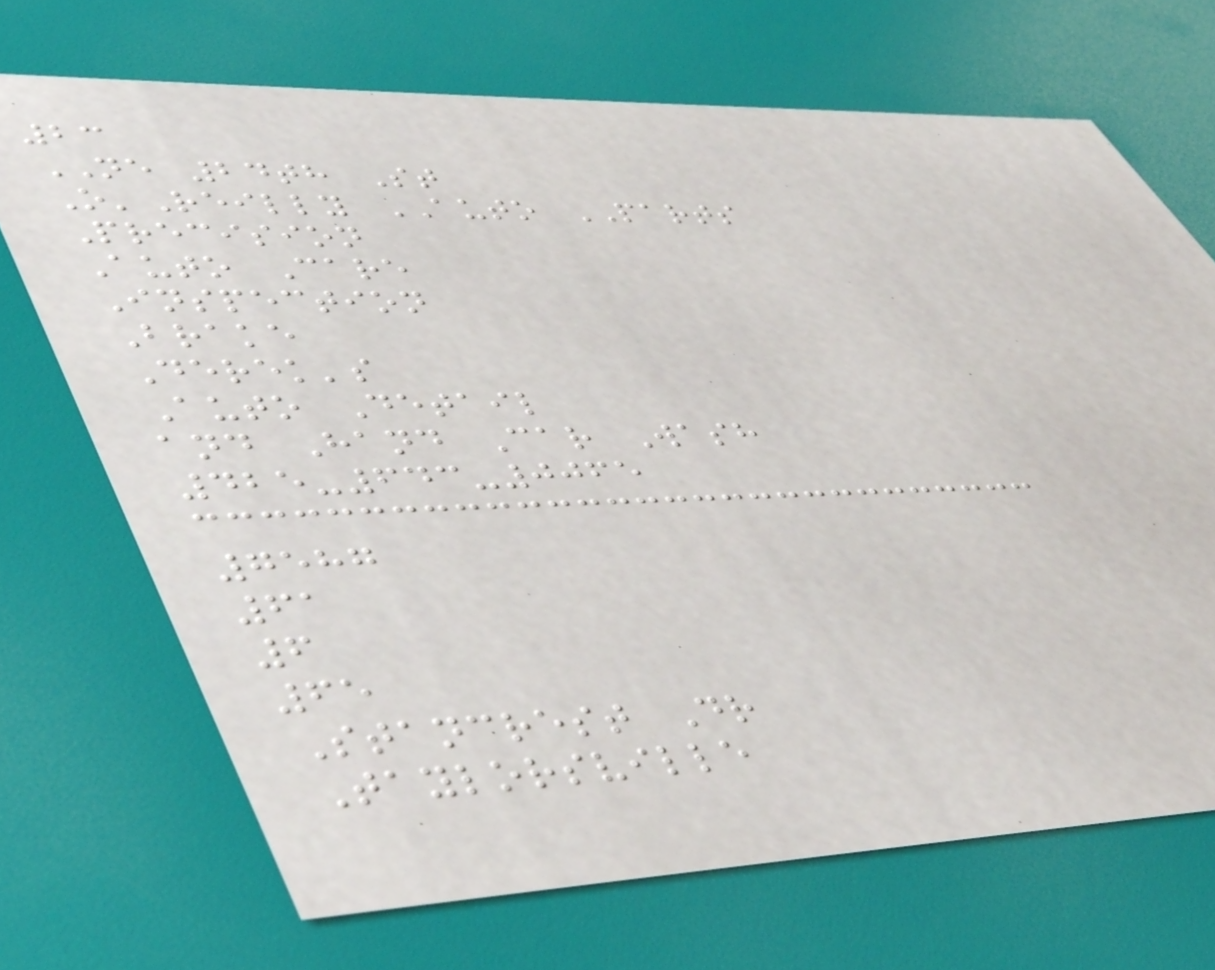23
NE 24th St
O'Reilly AUTO PARTS
Precision
Auto Care
Inspection
Brake
Derek's
Auto Detail
and Hand Car Wash
425-643-0065
7587
61
6
65
Stancrest Dr
Taylorsville
